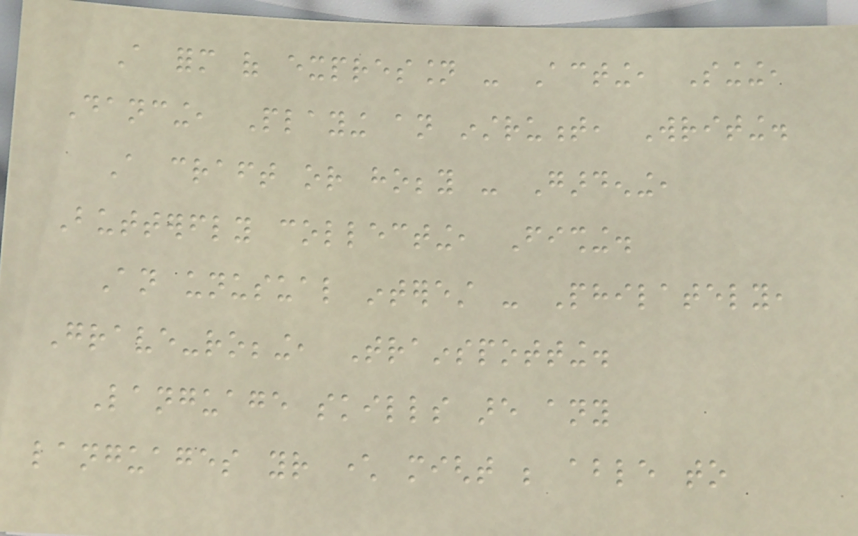A form of expression - Acting, Singing,
Dancing, Playing an instrument, Writing.
A craft or hobby - Gardening,
Butterfly collecting, Fishing.
An unusual interest - Philately,
Grave-robbing, Trainspotting.
Language skills are any
languages your character might be able to
